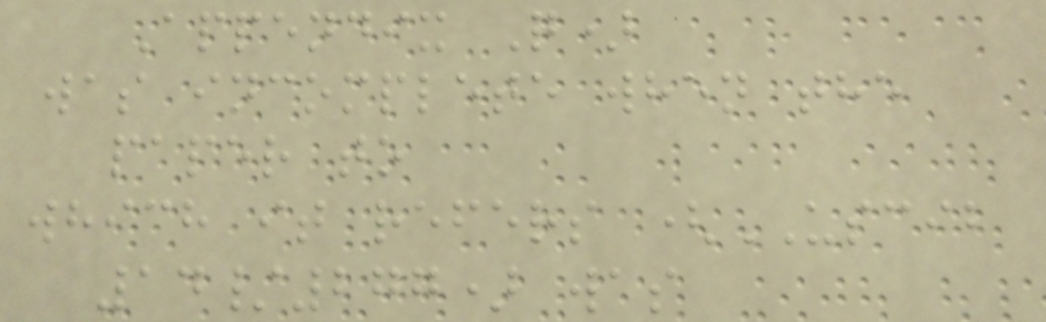Appendix Q)
was incomplete when the
paper to
which it refers (USCIB
14/277) was
